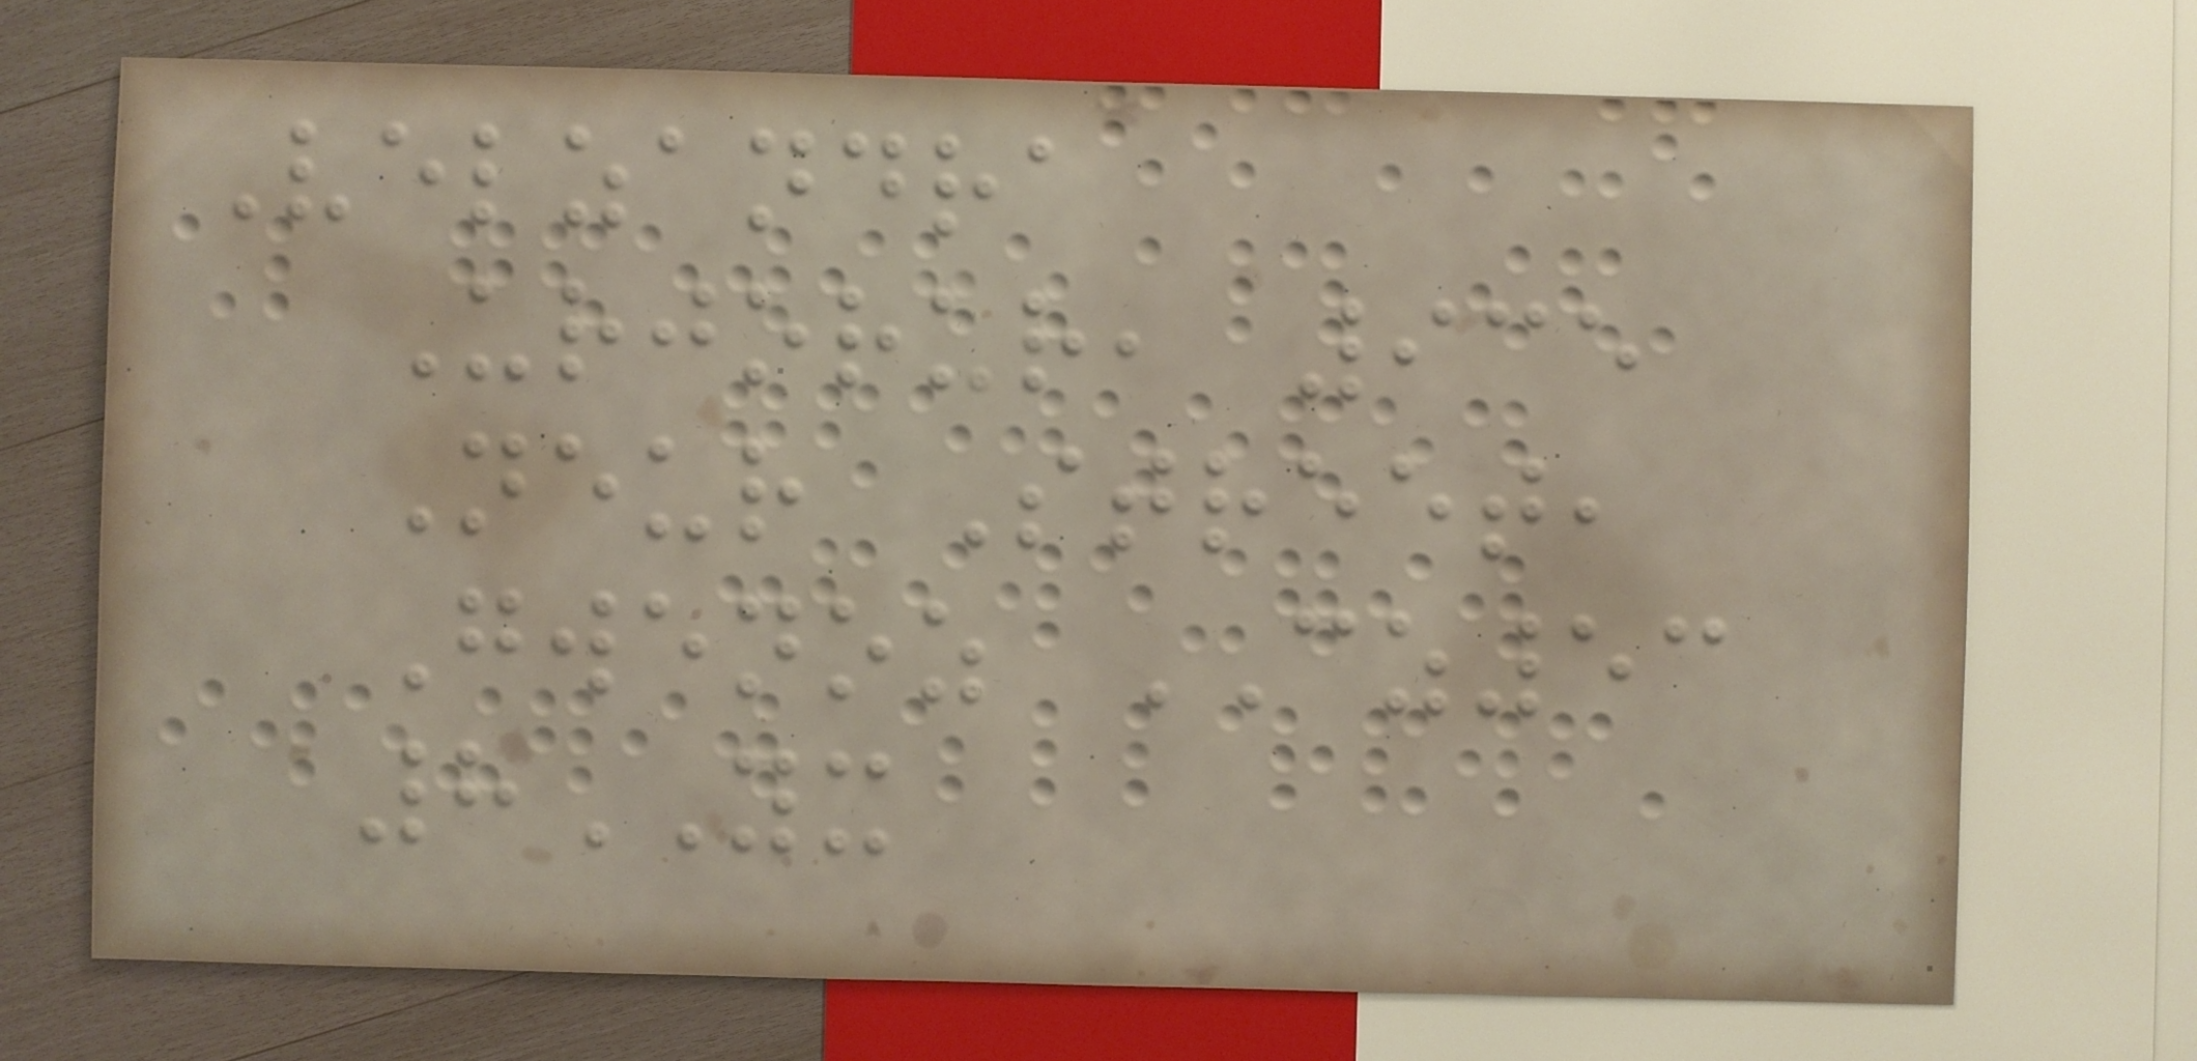Velzandra
Urjorur, 935
Neur Street,
Gwenoz CZ53
8YX
